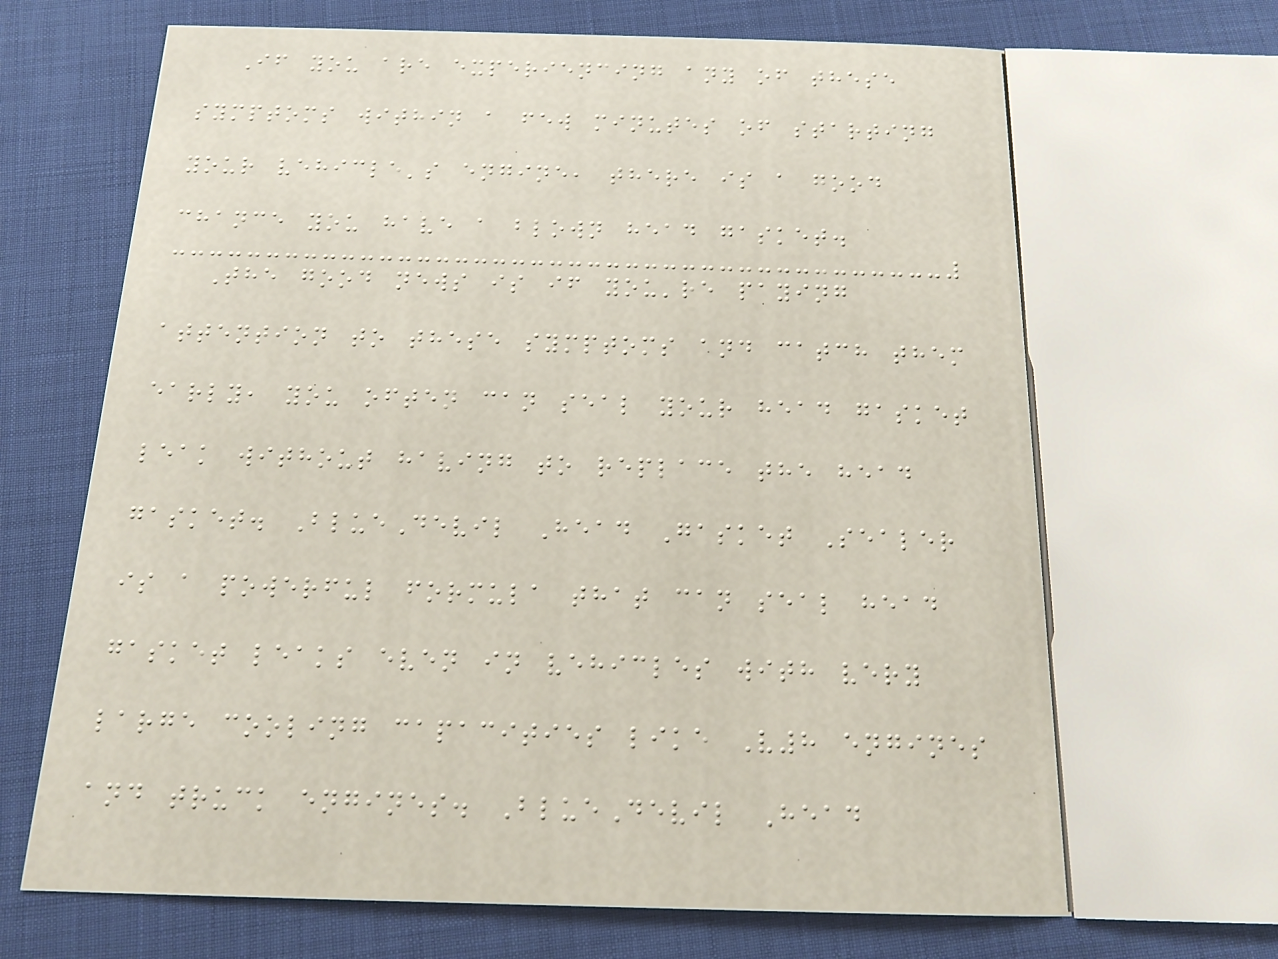If you are experiencing any of these
symptoms within a few minutes of starting
your vehicle's engine, there is a good
chance you have a blown head gasket.
The good news is if you're paying
attention to these symptoms and catch them
early, you often can seal your head gasket
leak without having to replace the head
gasket. BlueDevil Head Gasket Sealer
is a powerful formula that can seal head
gasket leaks even in vehicles with very
large cooling capacities like V8 engines
and truck engines. BlueDevil Head
